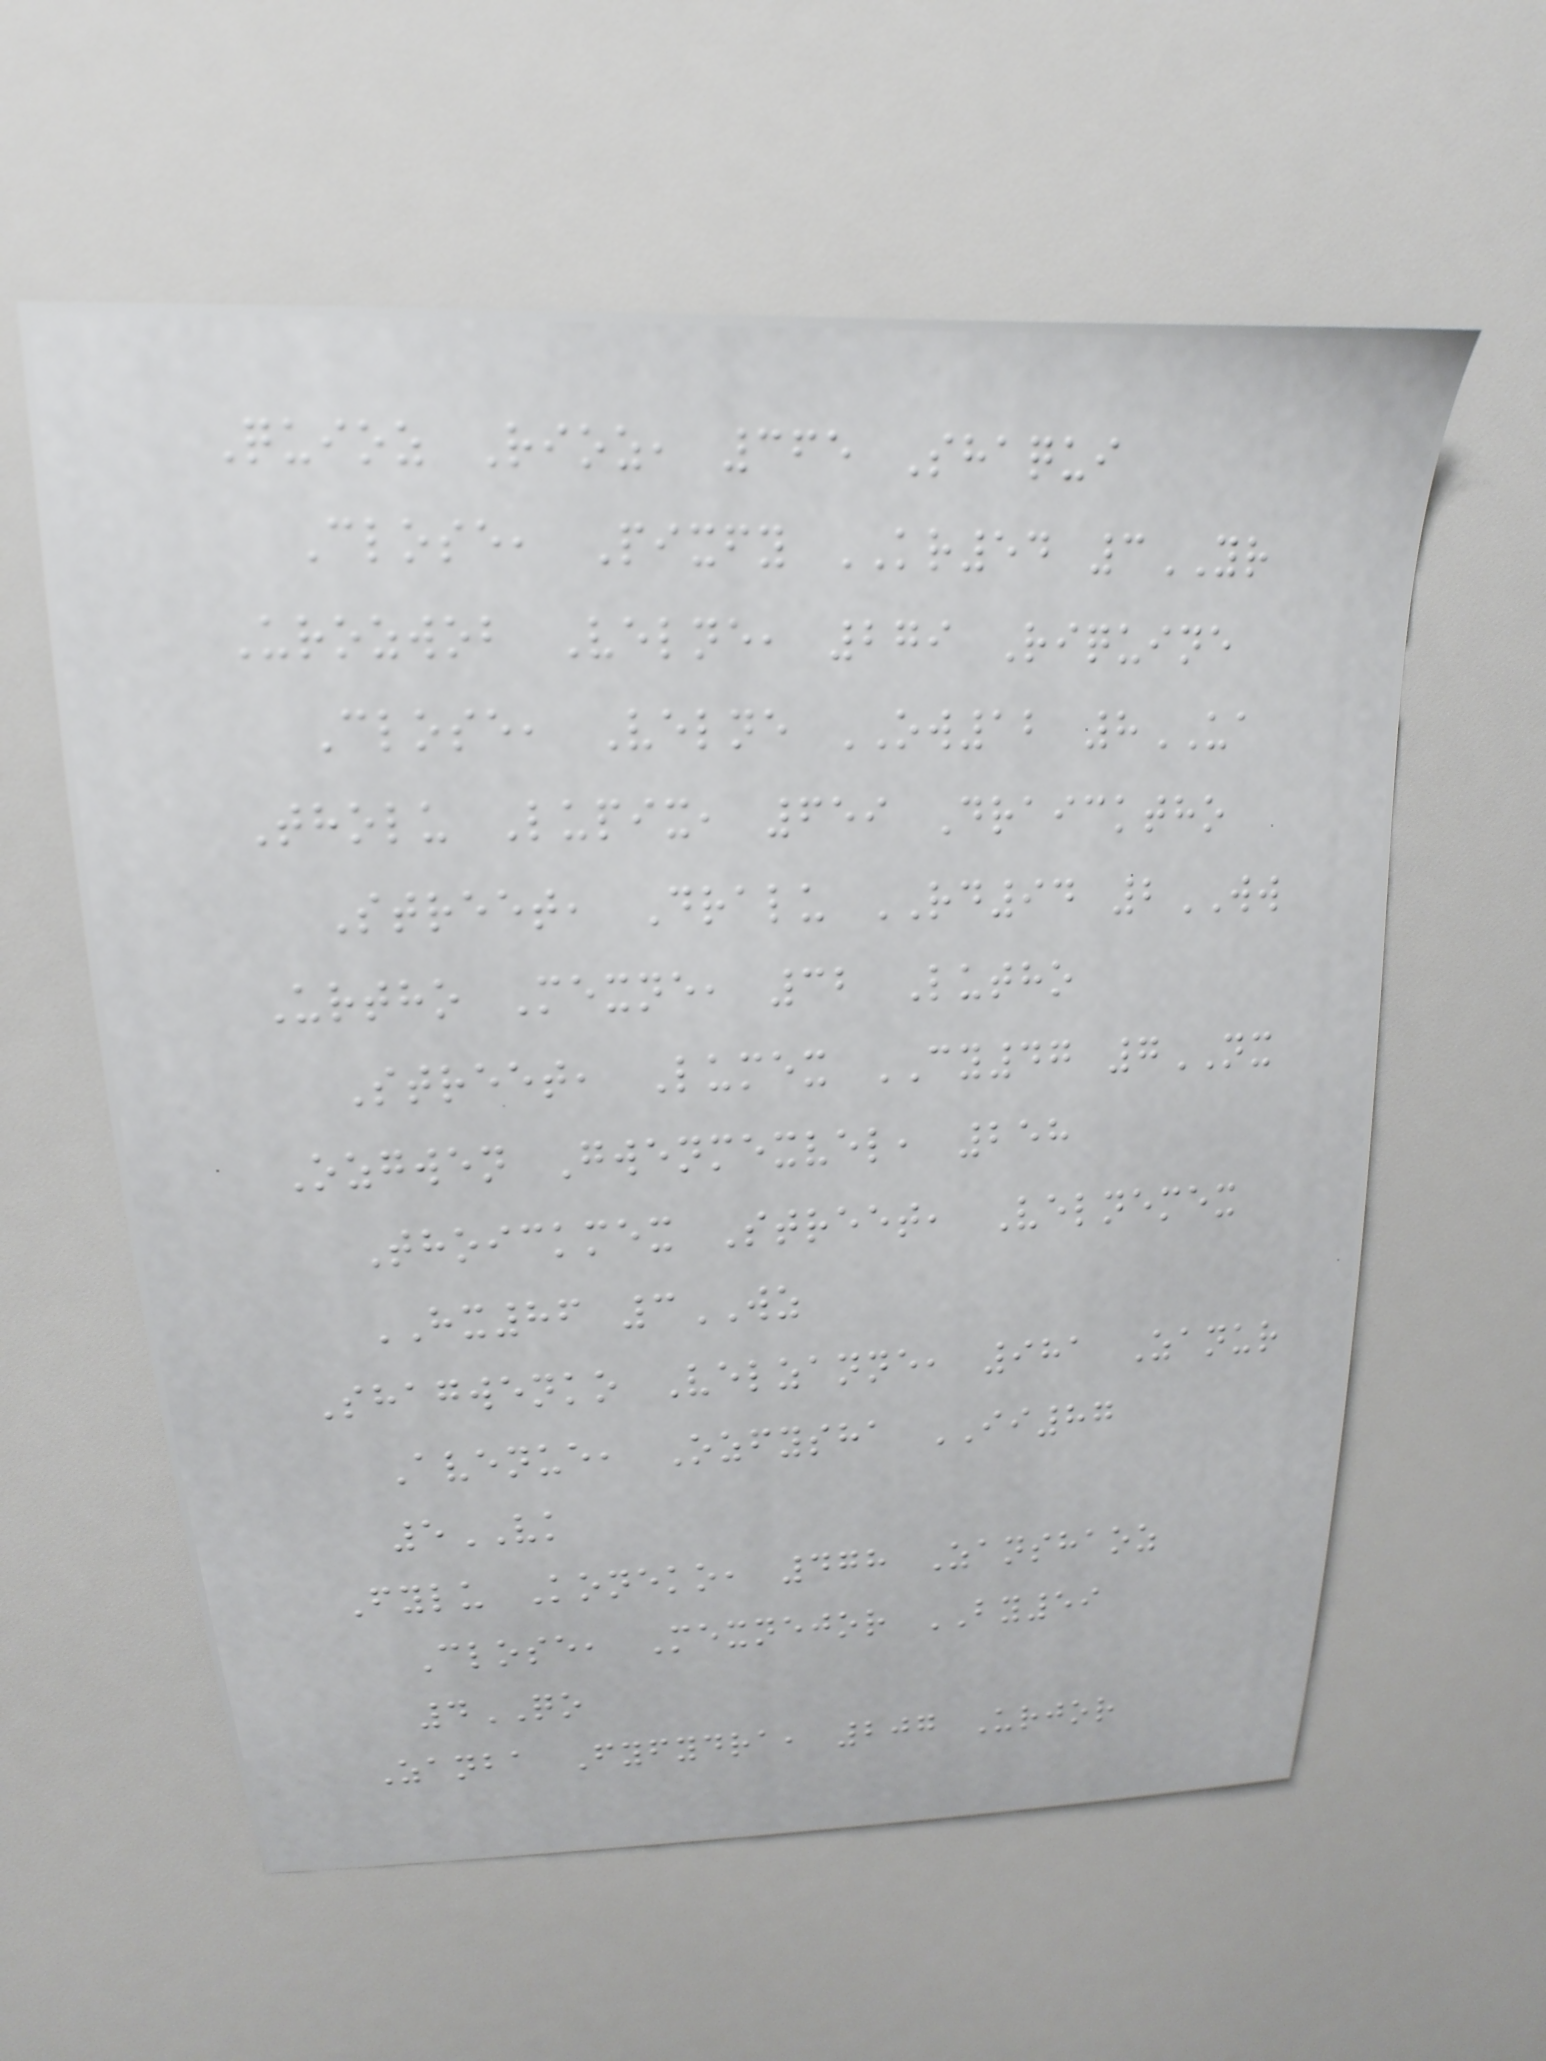Quioz Rioz, 365 Shaqui
Close, Pixfy KR54 3YR
Urozwob Velne, 279 Riquine
Close, Velne OW12 8UA
Tholu Lupix, 659 Draicktho
Street, Dralu RD94 2WW
Urtho Mexne, 32 Lutho
Street, Lumex CY47 7NX
Ozgwen Gwenmexvel, 258
Thoickmex Street, Velnemex
HX86 3WZ
Shagwenko Velzanne, 981 Zanur
Avenue, Ozfysha II87
5VK
Fylu Koneko, 478 Zanshaoz
Close, Mexnejor BY59
4QO
Zanba Fyfydra, 207 Urjor
